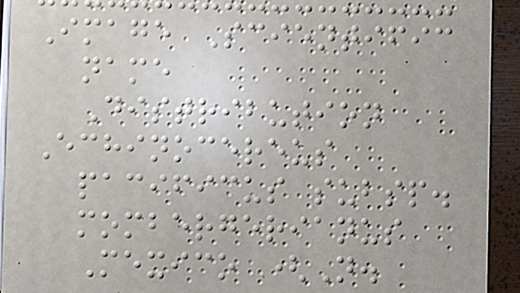Image Scientific
name
Distribution
Echinocereus
pacificus subsp.
mombergerianus
Mexico (N.
